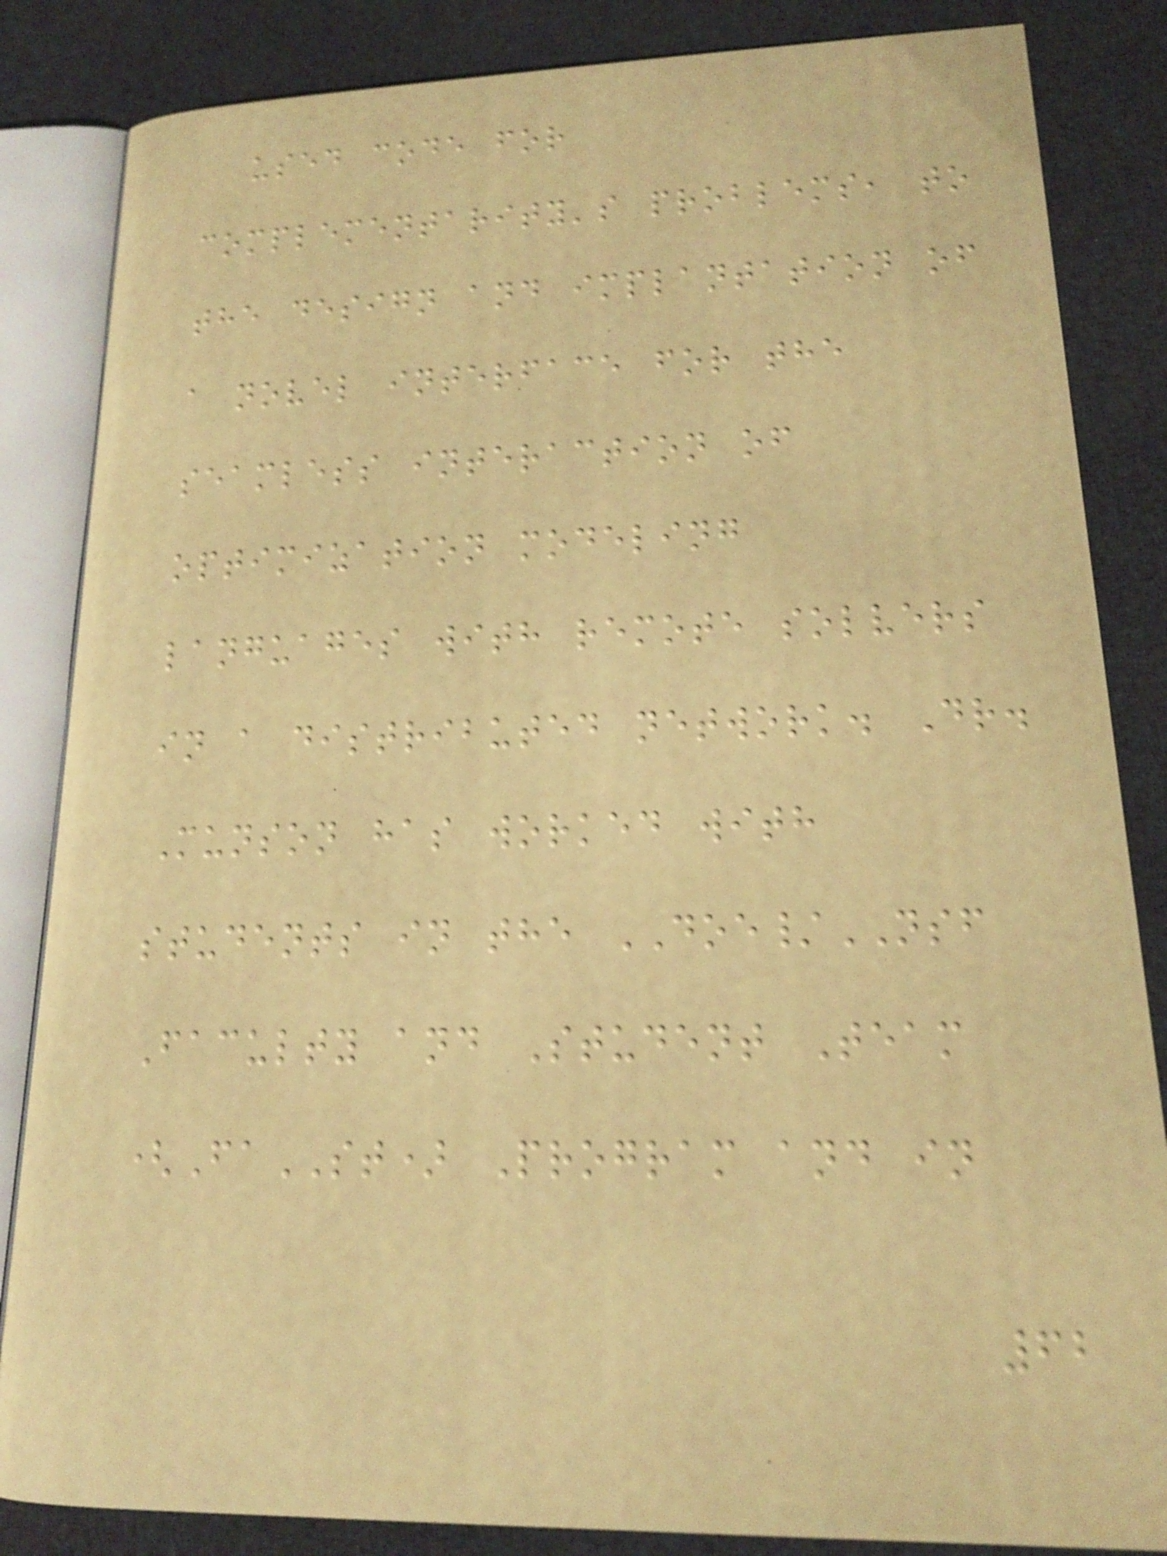used code for
complementarity's problems, to
the design and implantation of
a novel interface for the
seamless interaction of
optimization modeling
languages with remote solvers
in a distributed network. Dr.
Munson has worked with
students in the DOE/NSF
Faculty and Student Team
(FaST) Program and in
62
